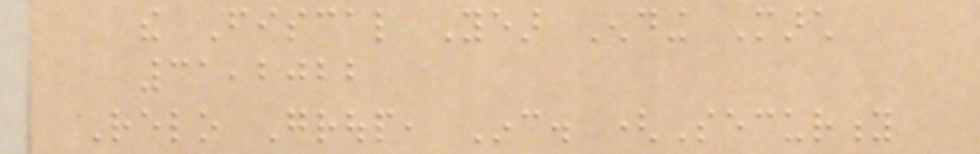the Fiscal Year Ending March
31,2022
Relo Group, Inc. (Security
